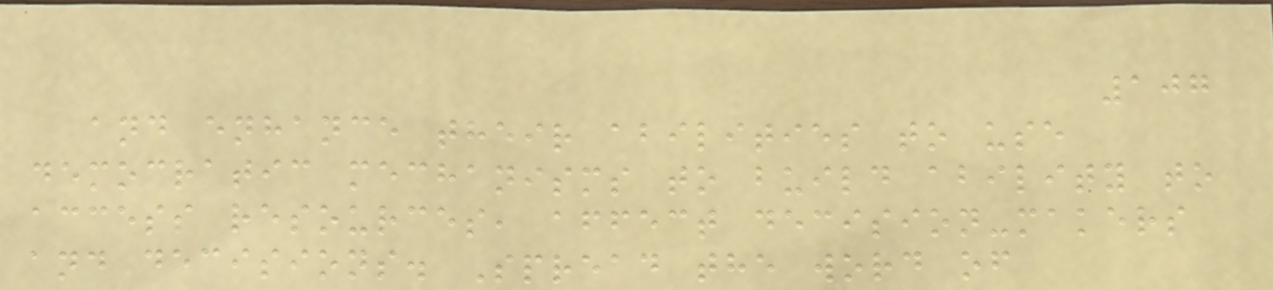107
and enhance their abilities to use
democratic mechanisms to build ability to
access resources, affect decision-makers
and decisions. Spread the word of
